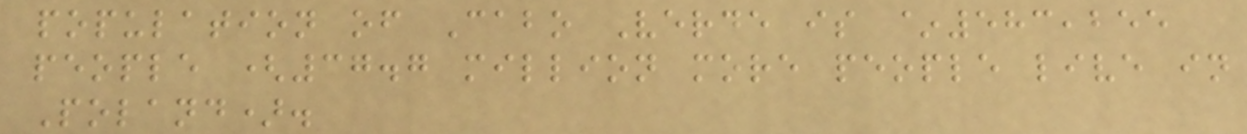population of Cabo Verde is ~583,255
people (37.7 million more people live in
Poland).
